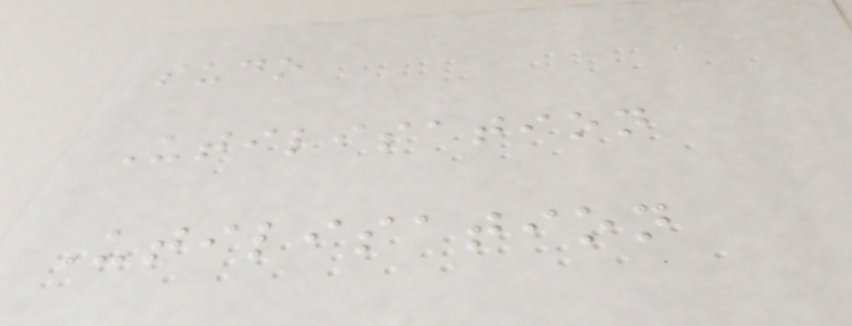sudo
Utilisation
Utilisation
